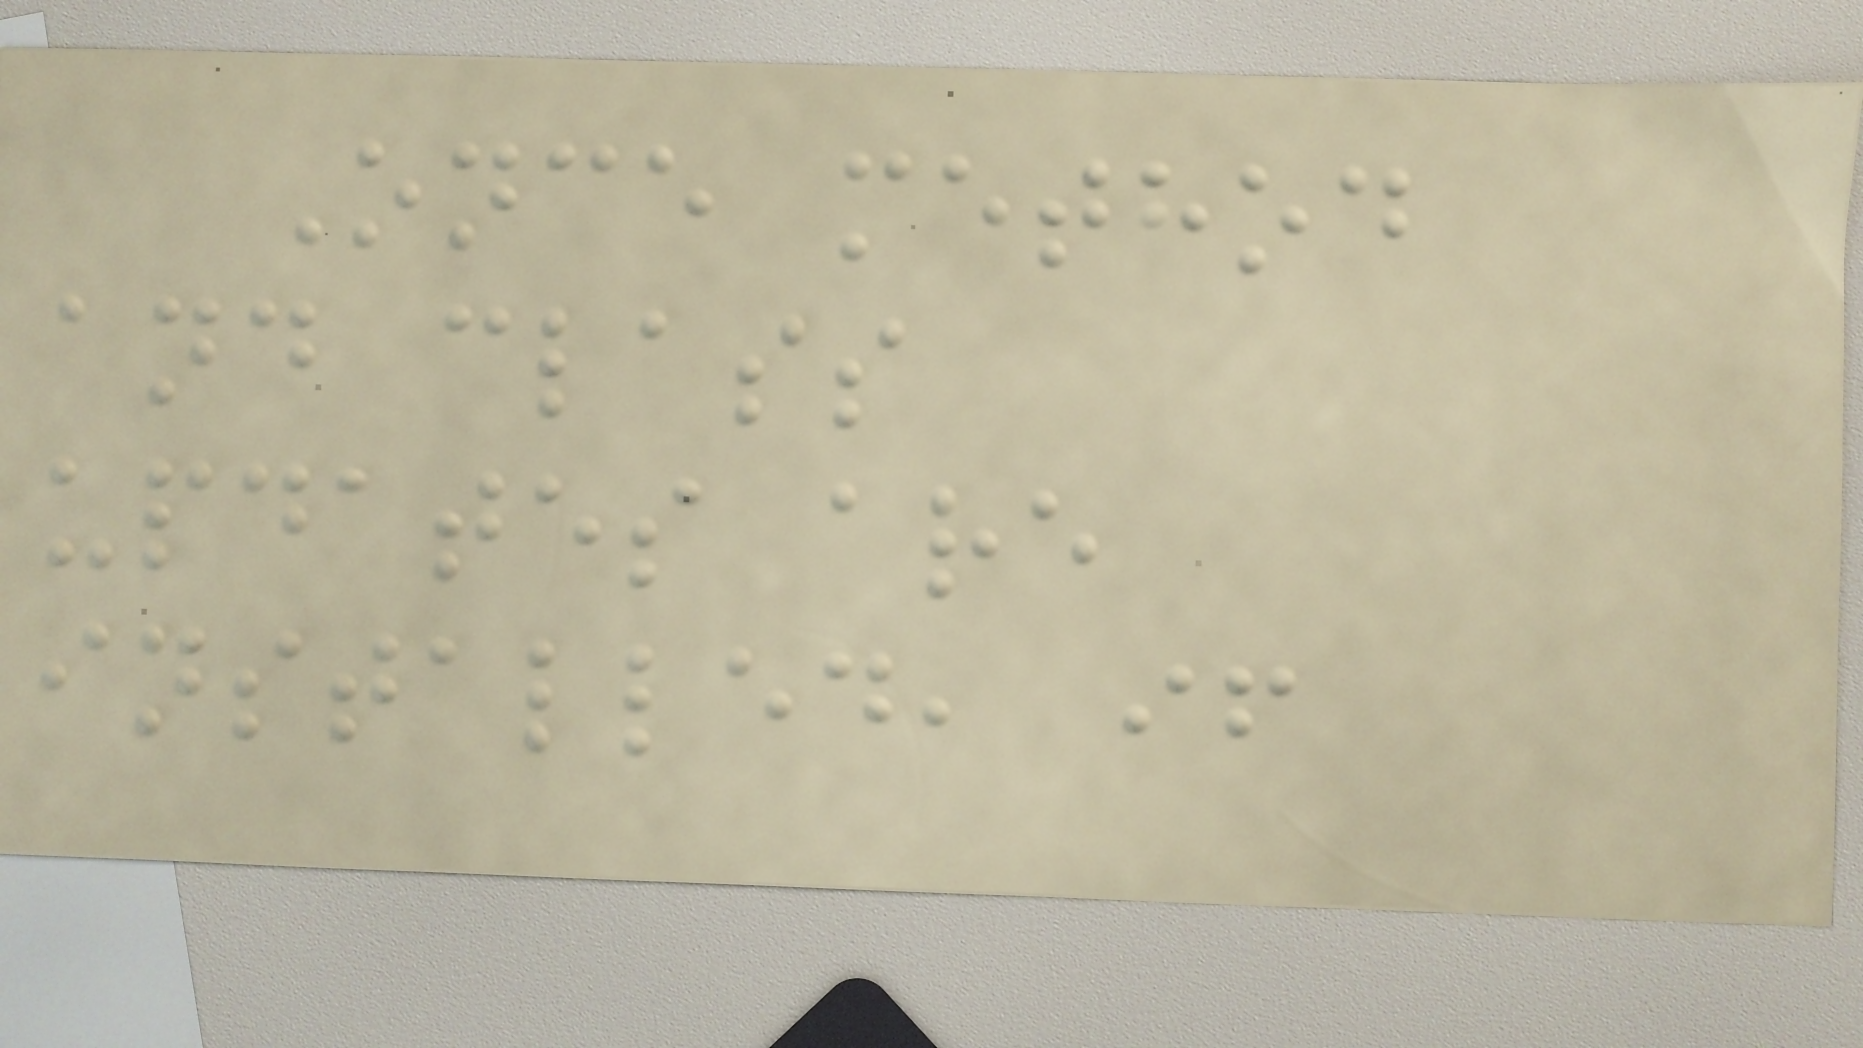Once method
and class
updates are
installed, if
